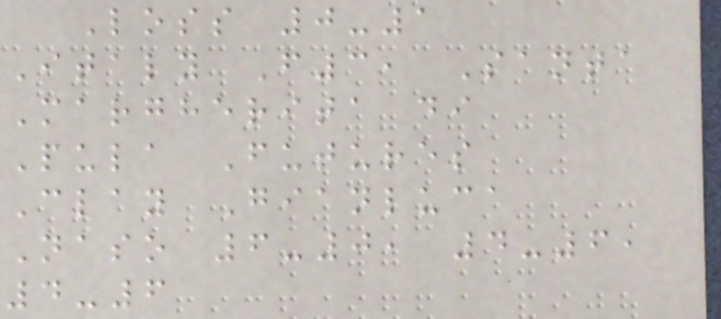Loss 0-1
Italy F3, Santa
Margherita di
Pula Futures
Clay Gianluca
Naso 6-0, 4-6,
4-6
